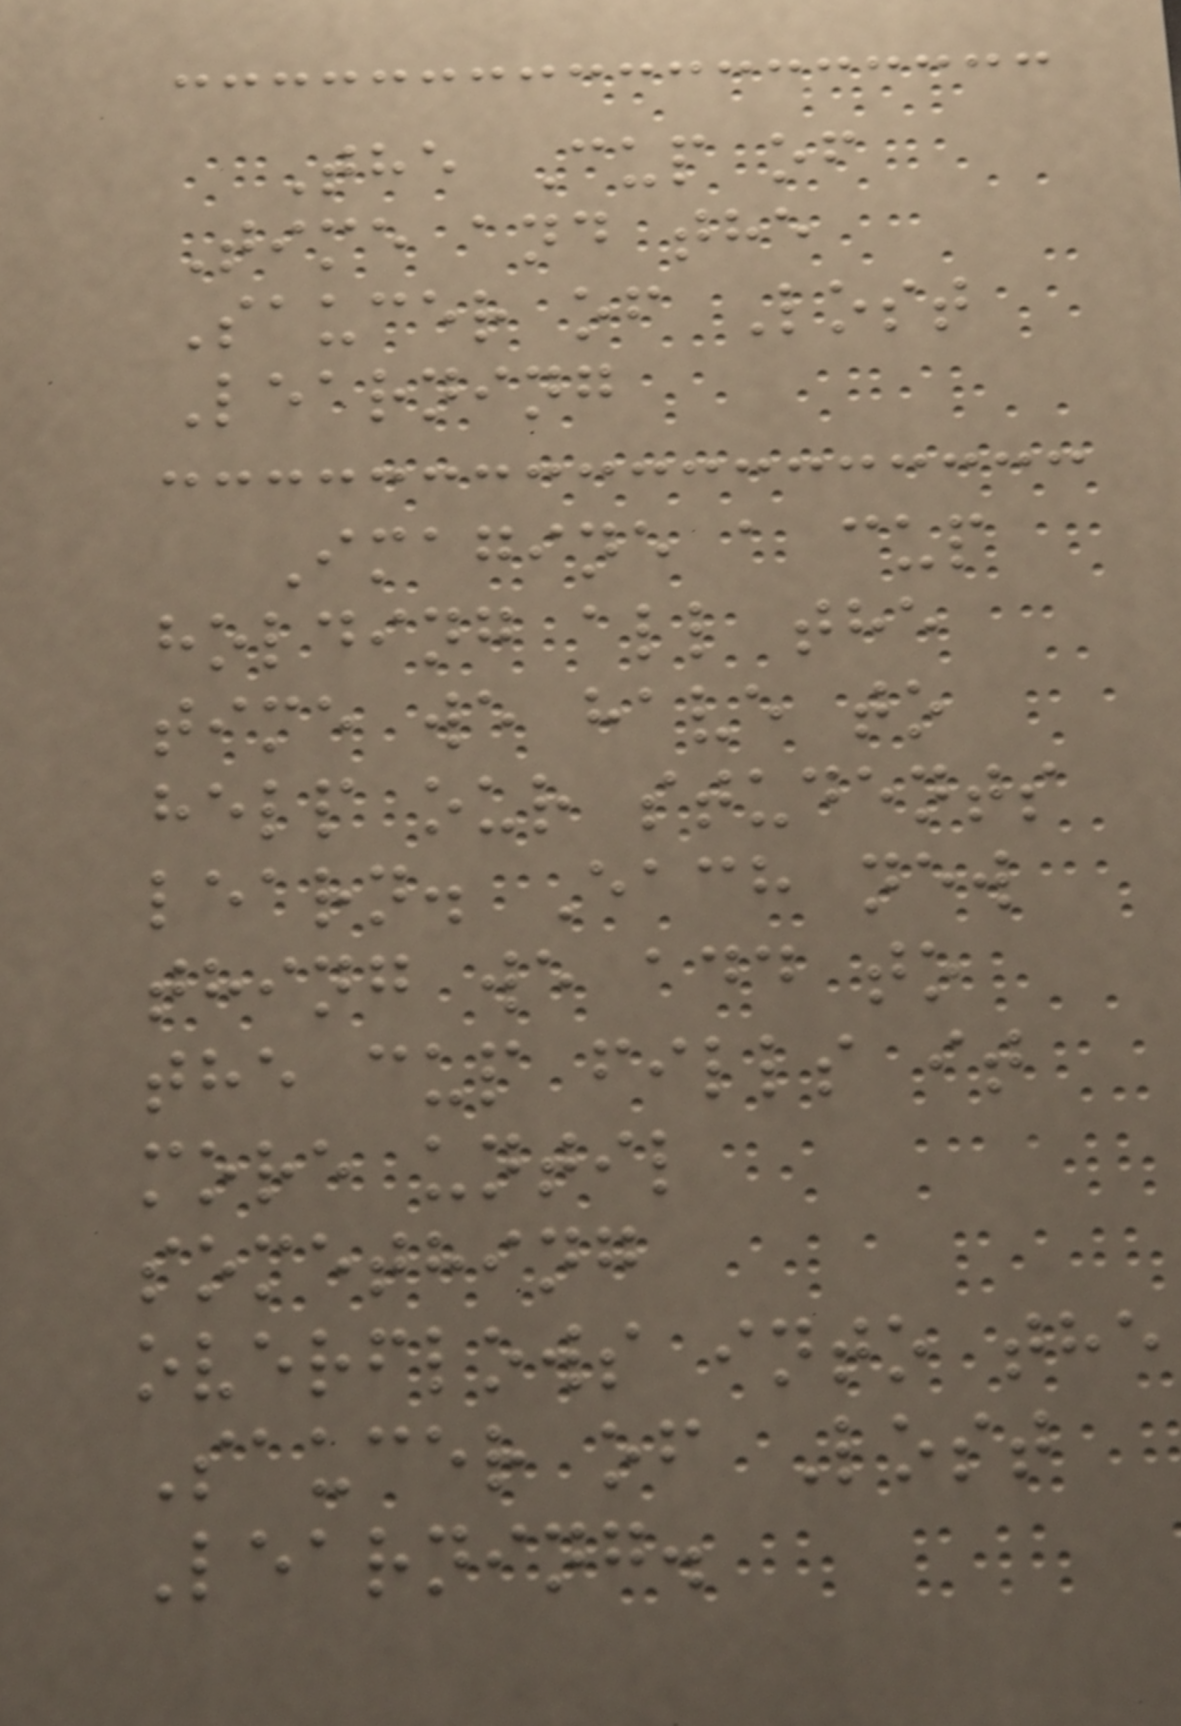The Cup of
Time and the
Saucer of Lost
Learning
Imagine a cup
holding all the
time we have to
help our students
learn. Each new
thing we add to
the cup fills it
more until
something
overflows into the
Saucer of Lost
Learning.
